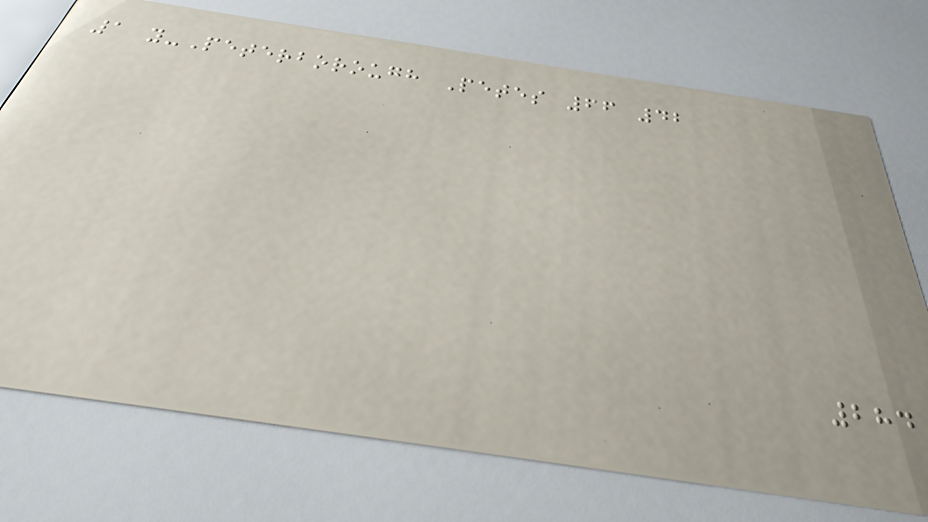1 y-Peterborough Petes 66 42
284
